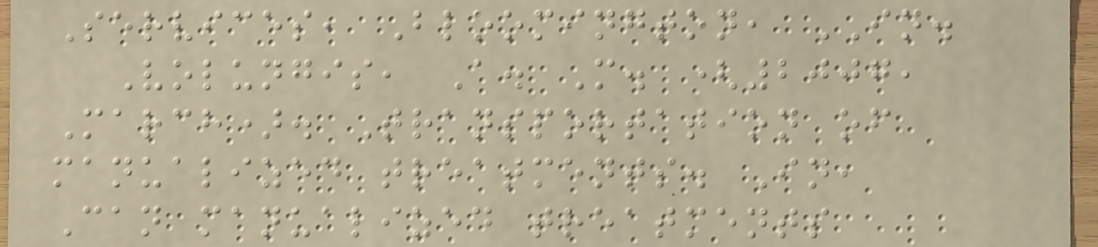Services, Bloomington, IN.
Volungis, A. M. (2007,
March). Transportation of
manualized treatments. In,
Can manualized treatments
